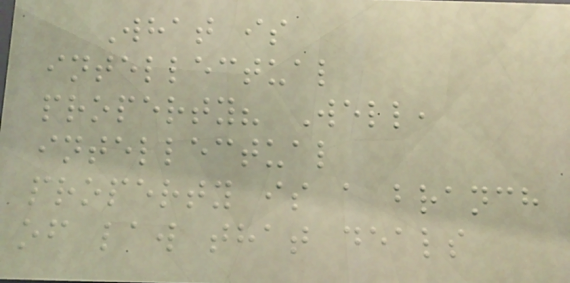What is
intellectual
property? Well,
intellectual
property is a branch
of law that deals
